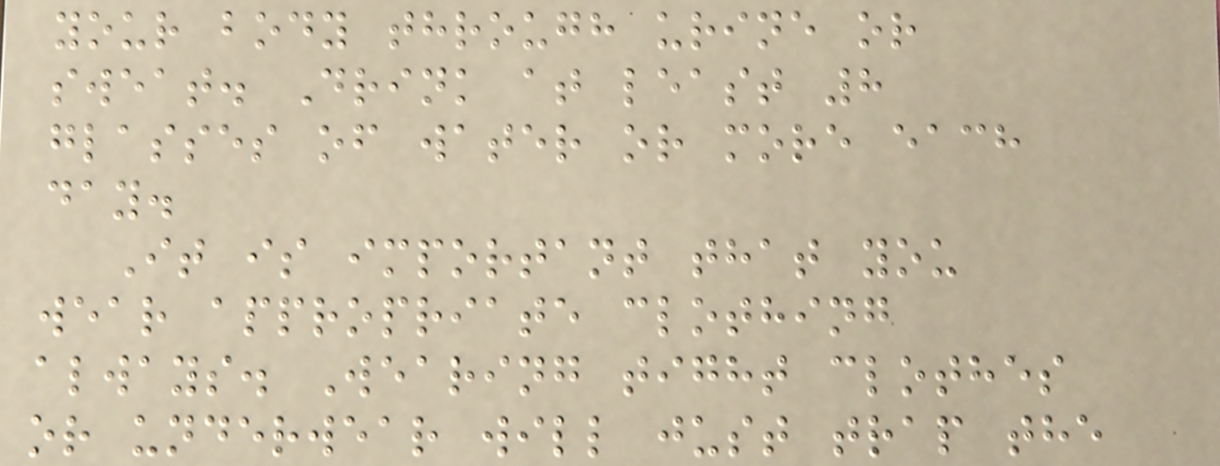your body through urine or
sweat. Drink at least 8
glasses of water or more each
day.
It is important that you
wear appropriate clothing
always. Wearing tight clothes
or underwear will just trap the
